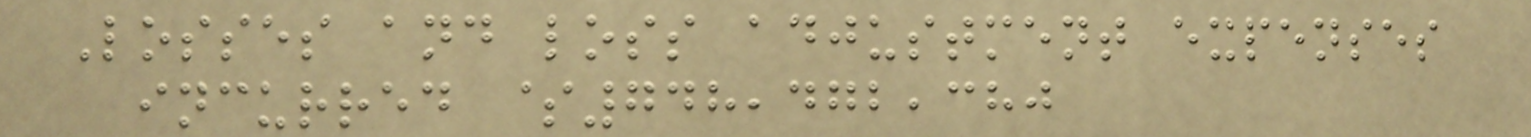Losses and loss adjustment expenses
incurred $748,472,380
